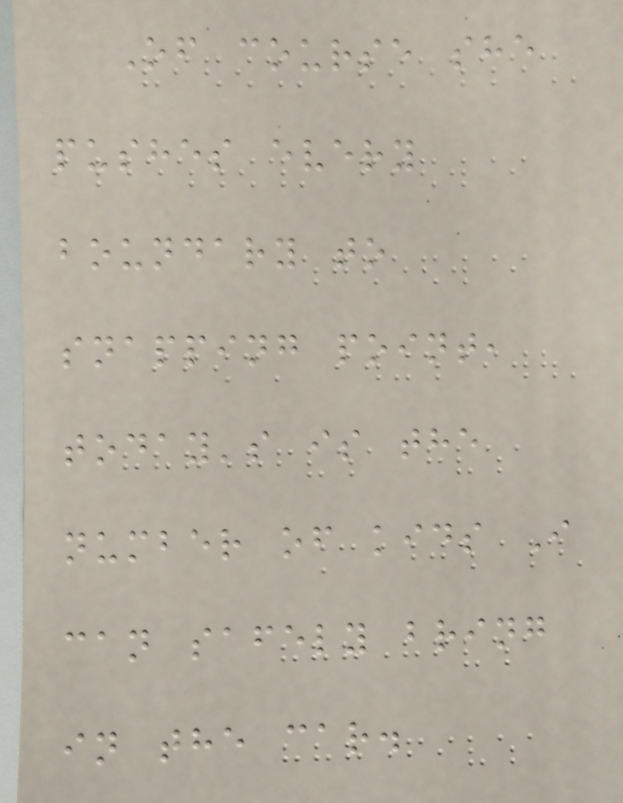Of course she
pushes every
boundary to
snapping point,
today's is the
number of kids I
can safely bring
in the car.
